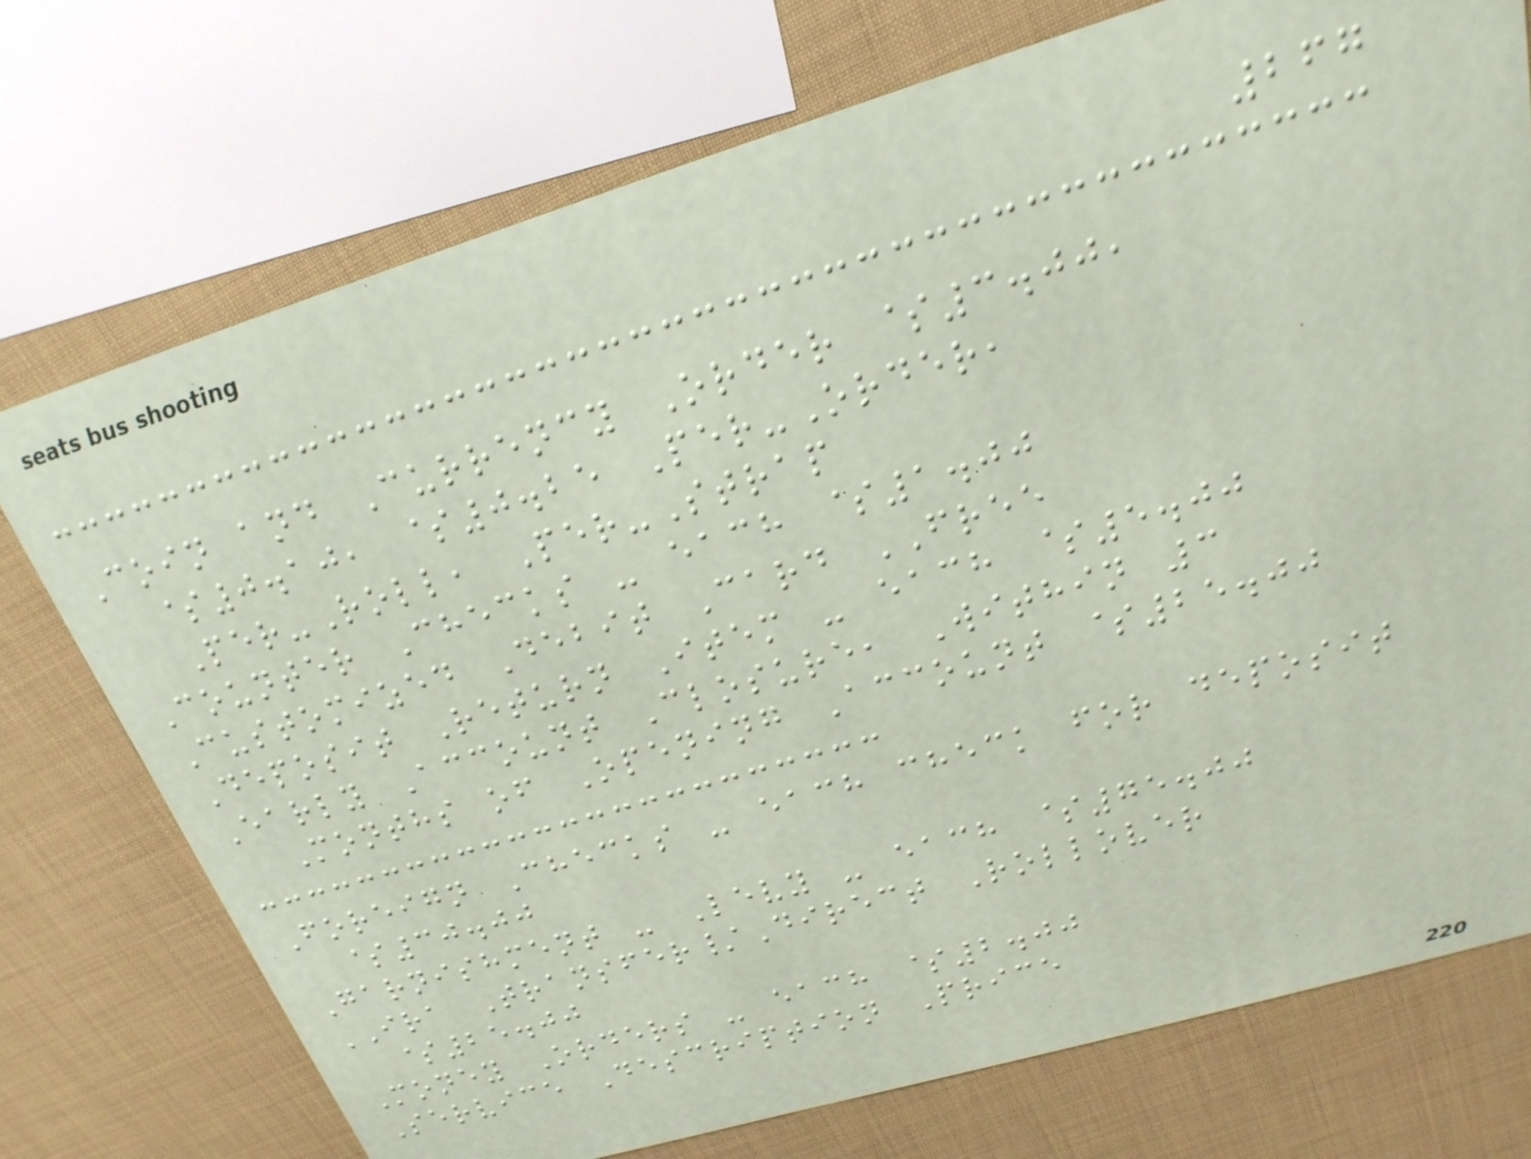267
Coin and Currency Order $3.00,
$0.10, $0.25 Per-Order,
Per-Roll, Per-Strap
Counter Checks - each $1.00
Customized Debit Card FREE
Deposit Return Item - each $5.00
Early Account Closure, Within 3
Months of Opening Account $25.00
Foreign Checks - each check for deposit
$30.00
Garnishment - Levy - each $75.00
IRA Transfer/Direct Rollover
$25.00
Money Orders - each $2.00
Service Description Price
